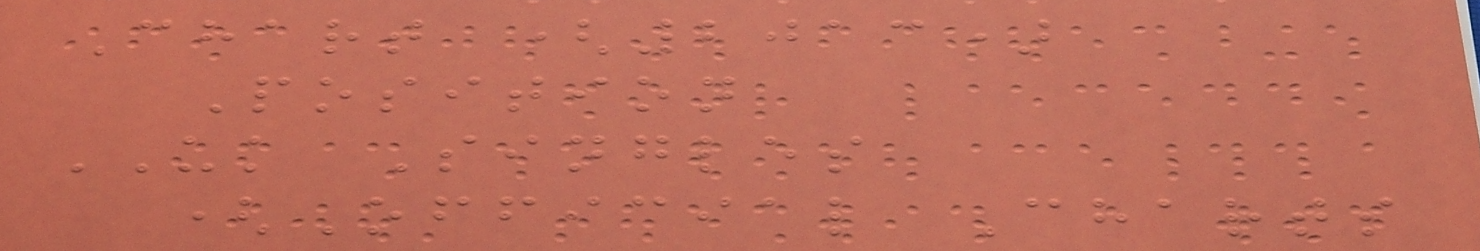Chart (2013)
Position
UK Singles
(Official Charts
